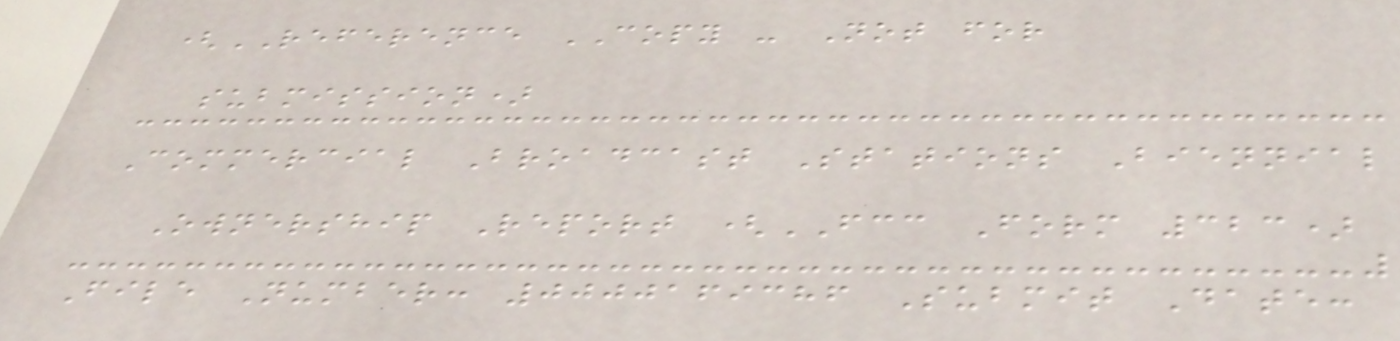(REFERENCE COPY - Not for
submission)
Commercial Broadcast Stations Biennial
Ownership Report (FCC Form 323)
File Number: 0000169386 Submit Date:
